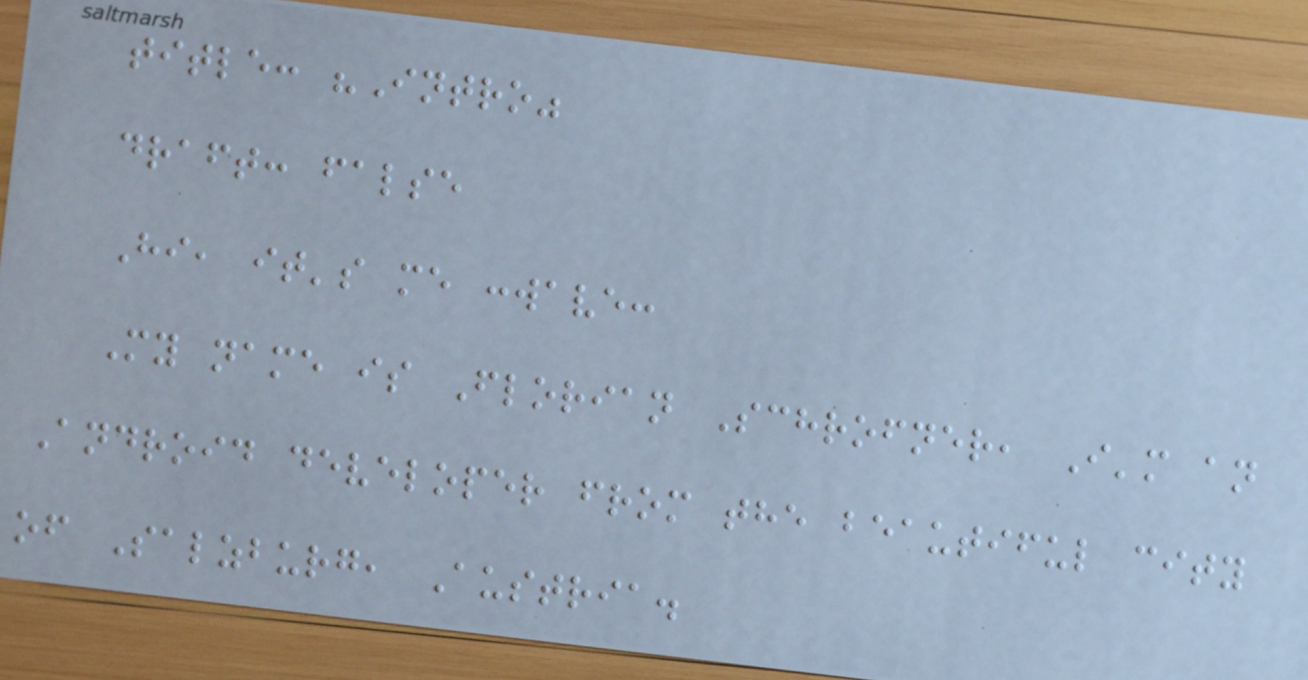title: "Intro"
draft: false
Hi, it's me :wave:
My name is Florian Schrofner, I'm an
Android developer from the beautiful city
of Salzburg, Austria.
